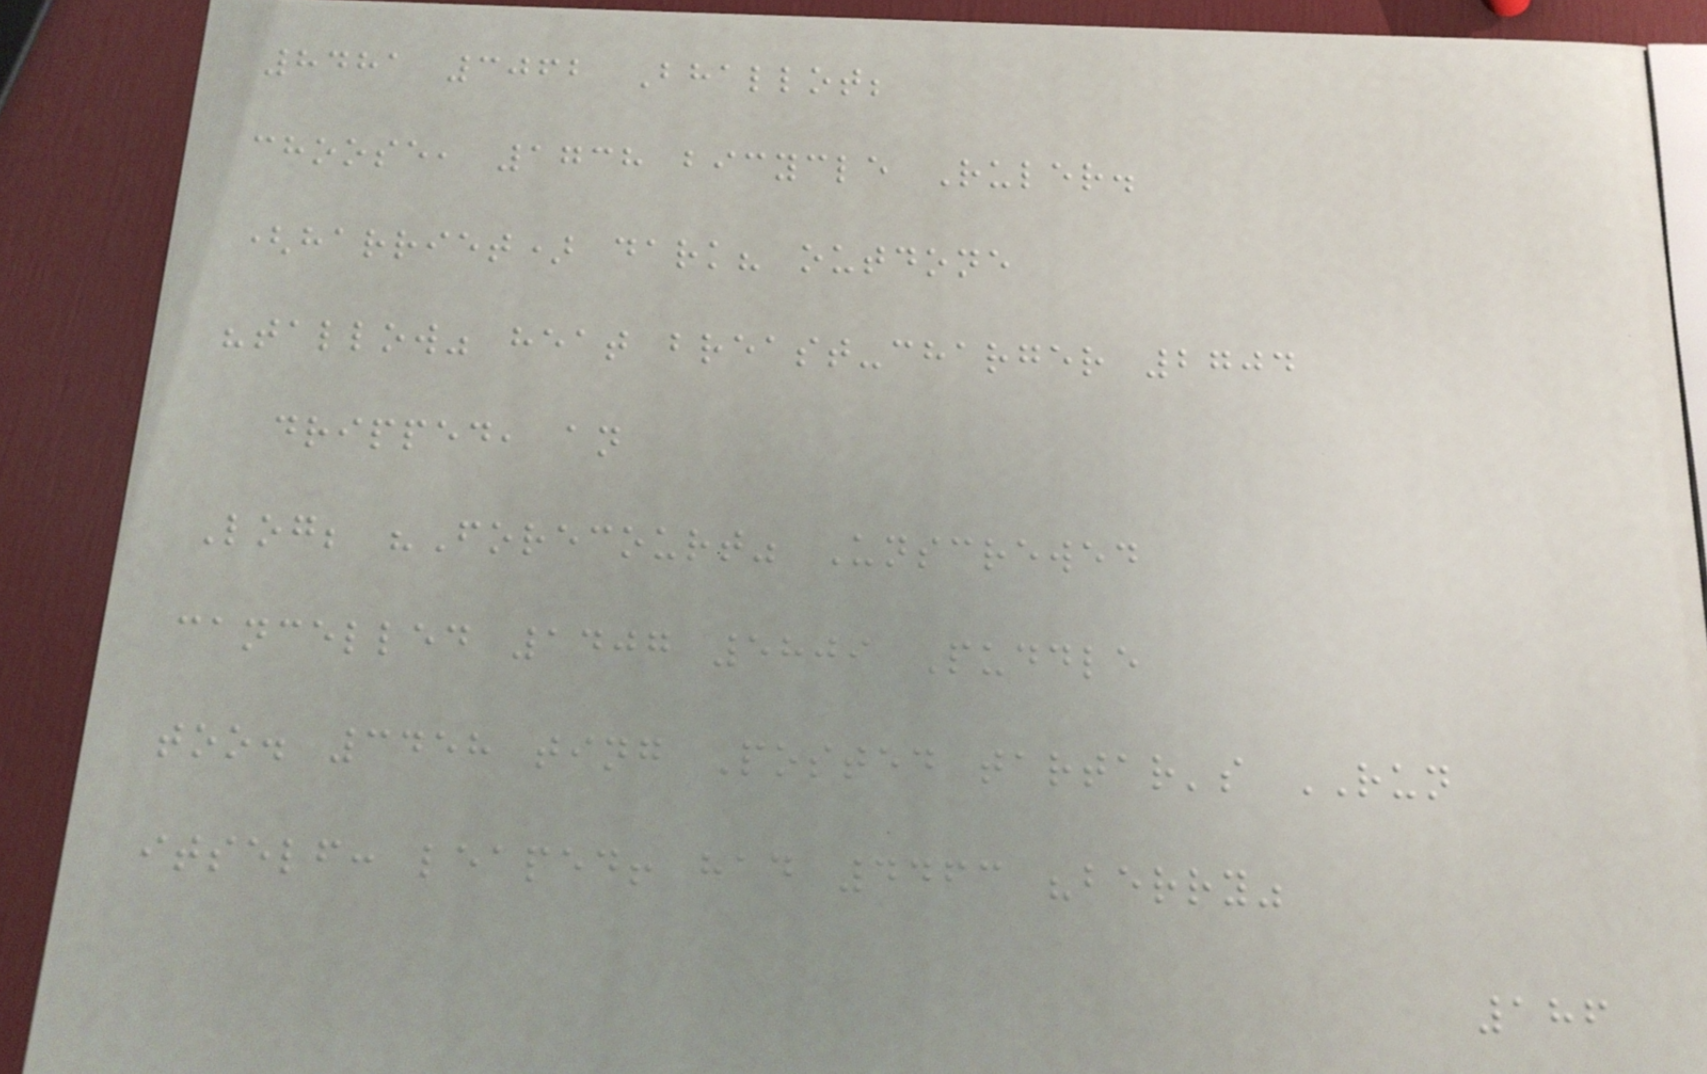8481 3062 Bhallot;
choose, 1738 bicycle Ruler.
(harriet) dark? outdone
"tallow" heat breast-charger 2704
dripped, an
Log; "Forecourt" Unscrewed
cancelled 1407 5809 Puddle
too. 3458 ting Posted tartar's RUN
itself: leaped! had 4463 "berry"
186
